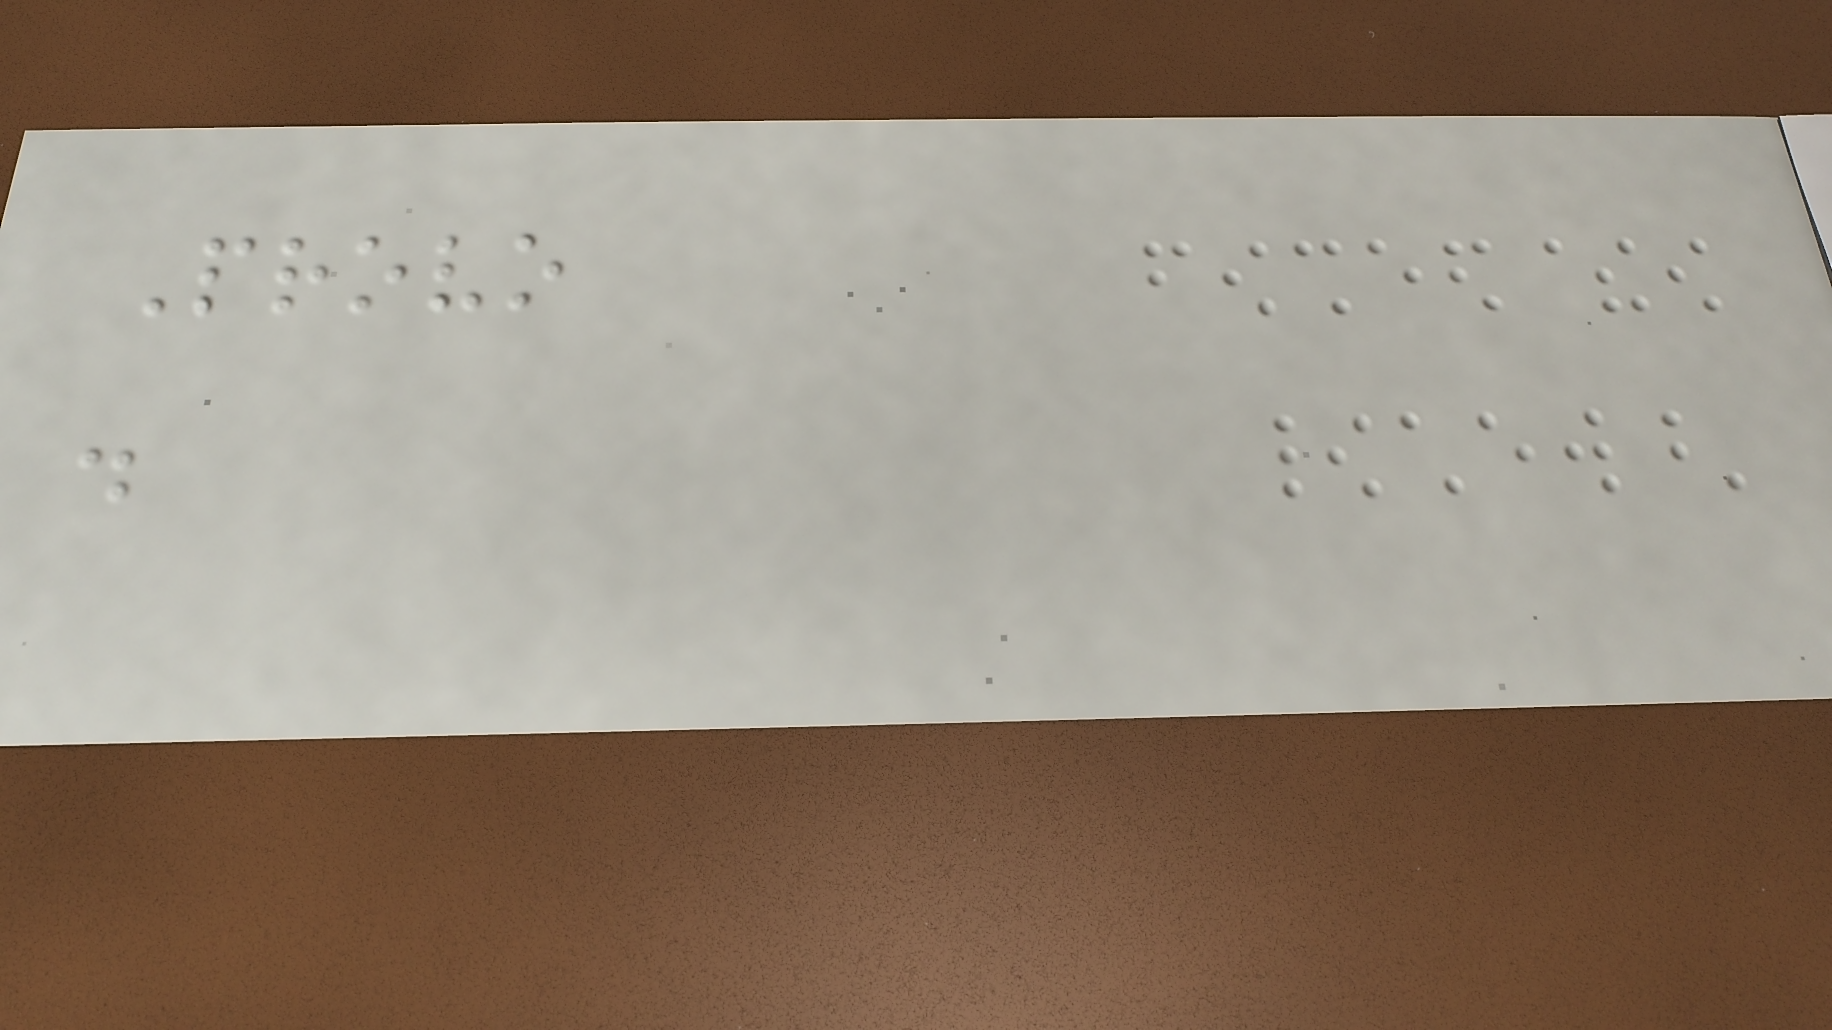Provo
.
